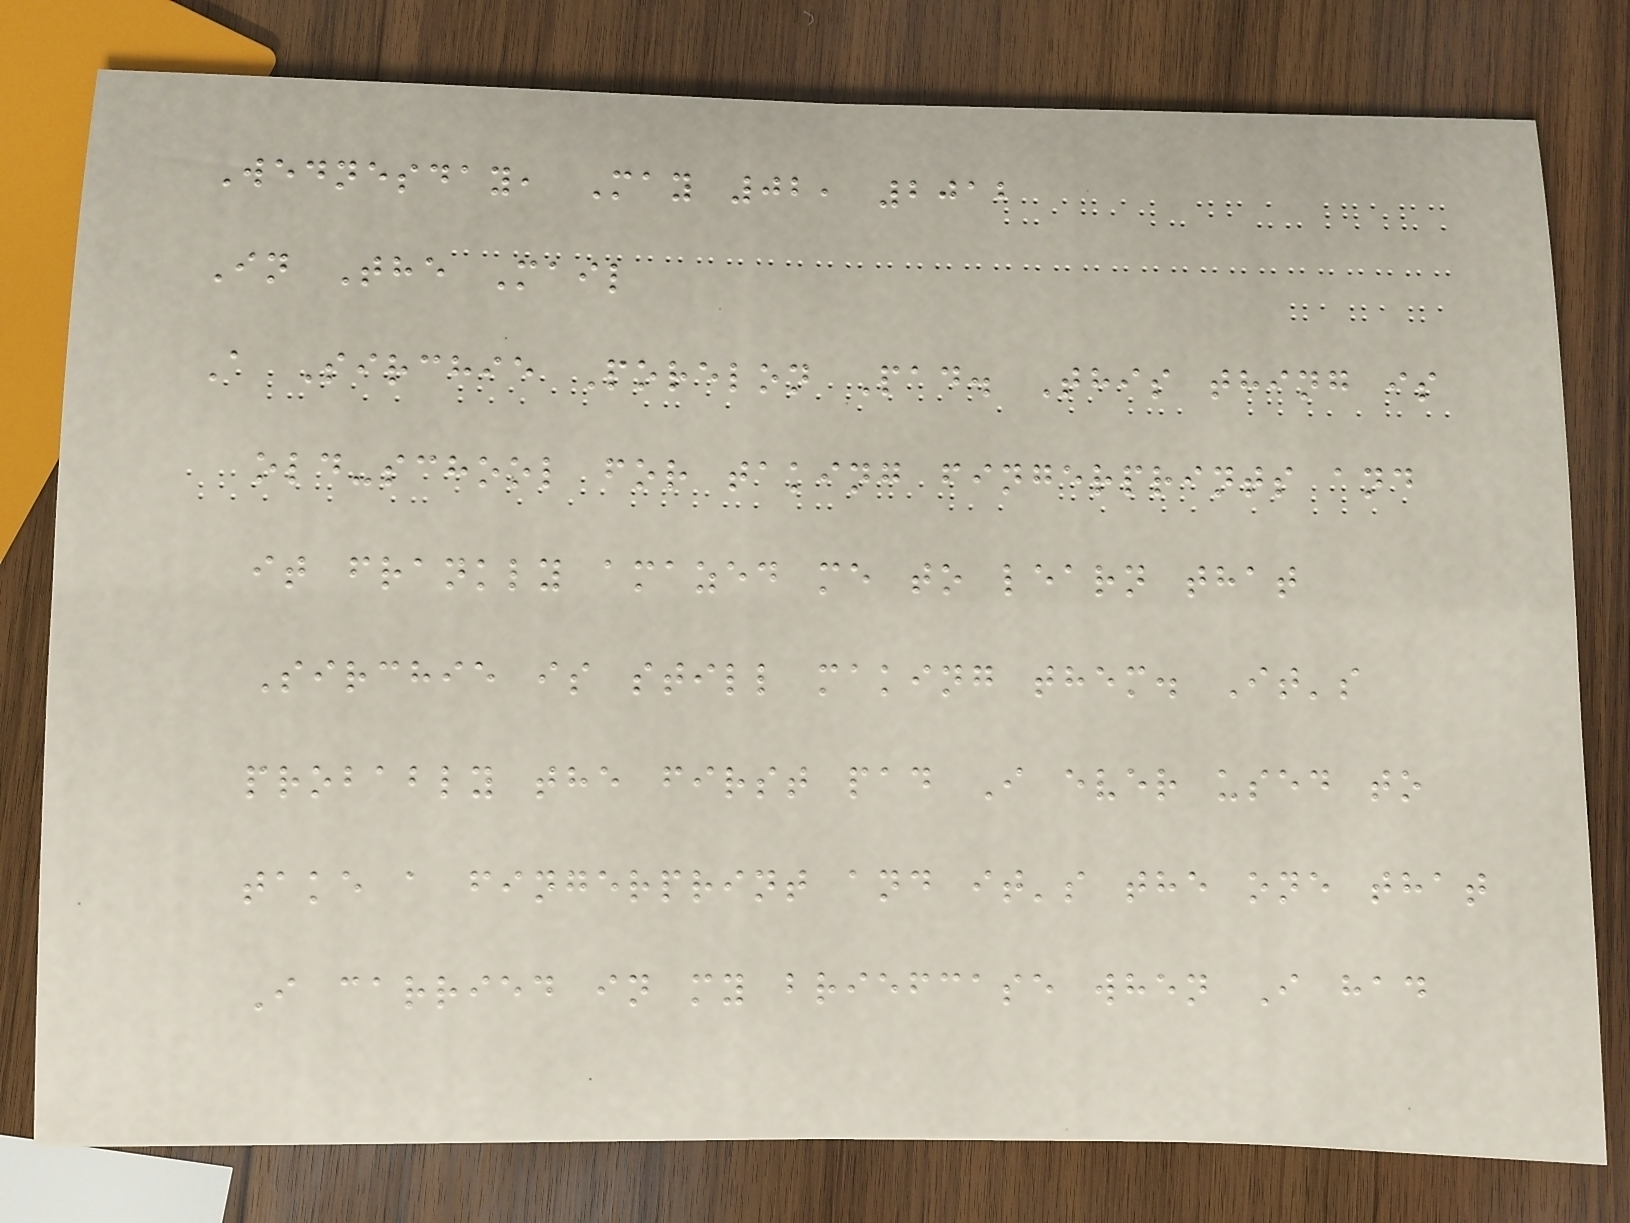Wednesday, May 02, 2012
In The Mail
A Sirchie Porelon Pad. This thing is
old-school for taking fingerprints and
it frankly amazed me to learn that
Sirchie is still making them. It's
probably the first pad I ever used to
take a fingerprint and it's the one that
I carried in my briefcase when I had
